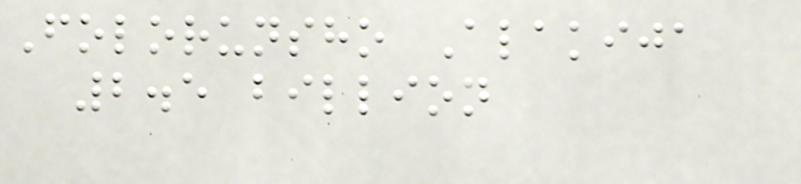Folorunsho Alakija
2.5 billion
